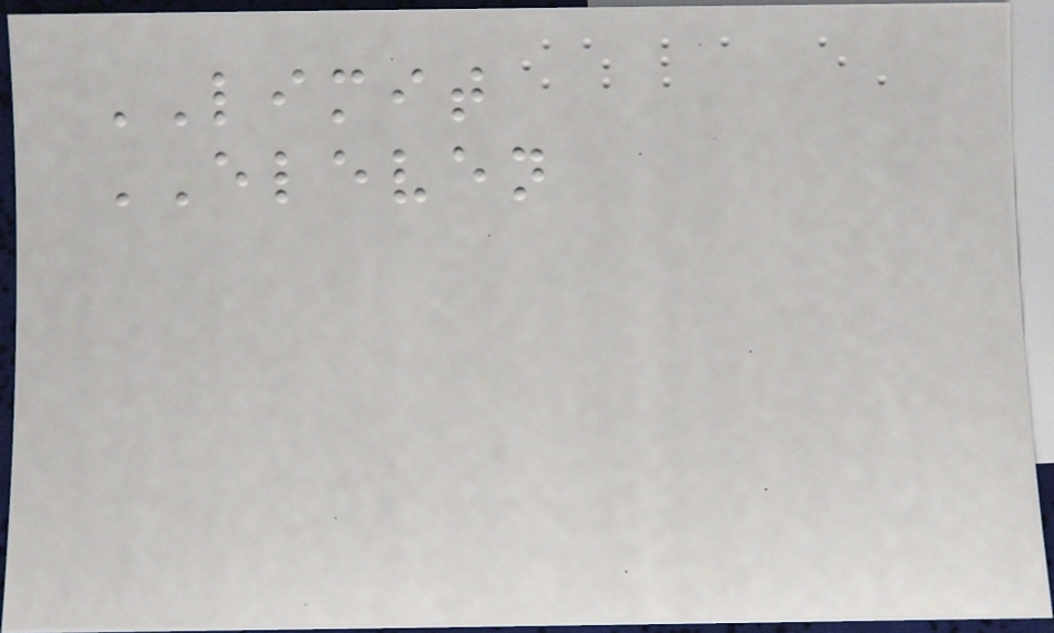LIMIT
ELEVEN
